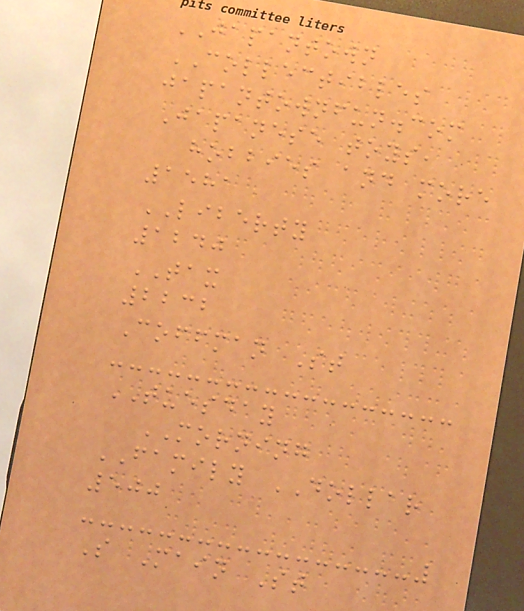JAPANTOWN
COLLECTIBLES
japantownfun.com
Japanese toys,
hobbies and more
1581
LIBERTY
1240
TAX
2232
Coffman St
TUESDAY
MORNING
FAMILY DOLLAR
500
S Main St
